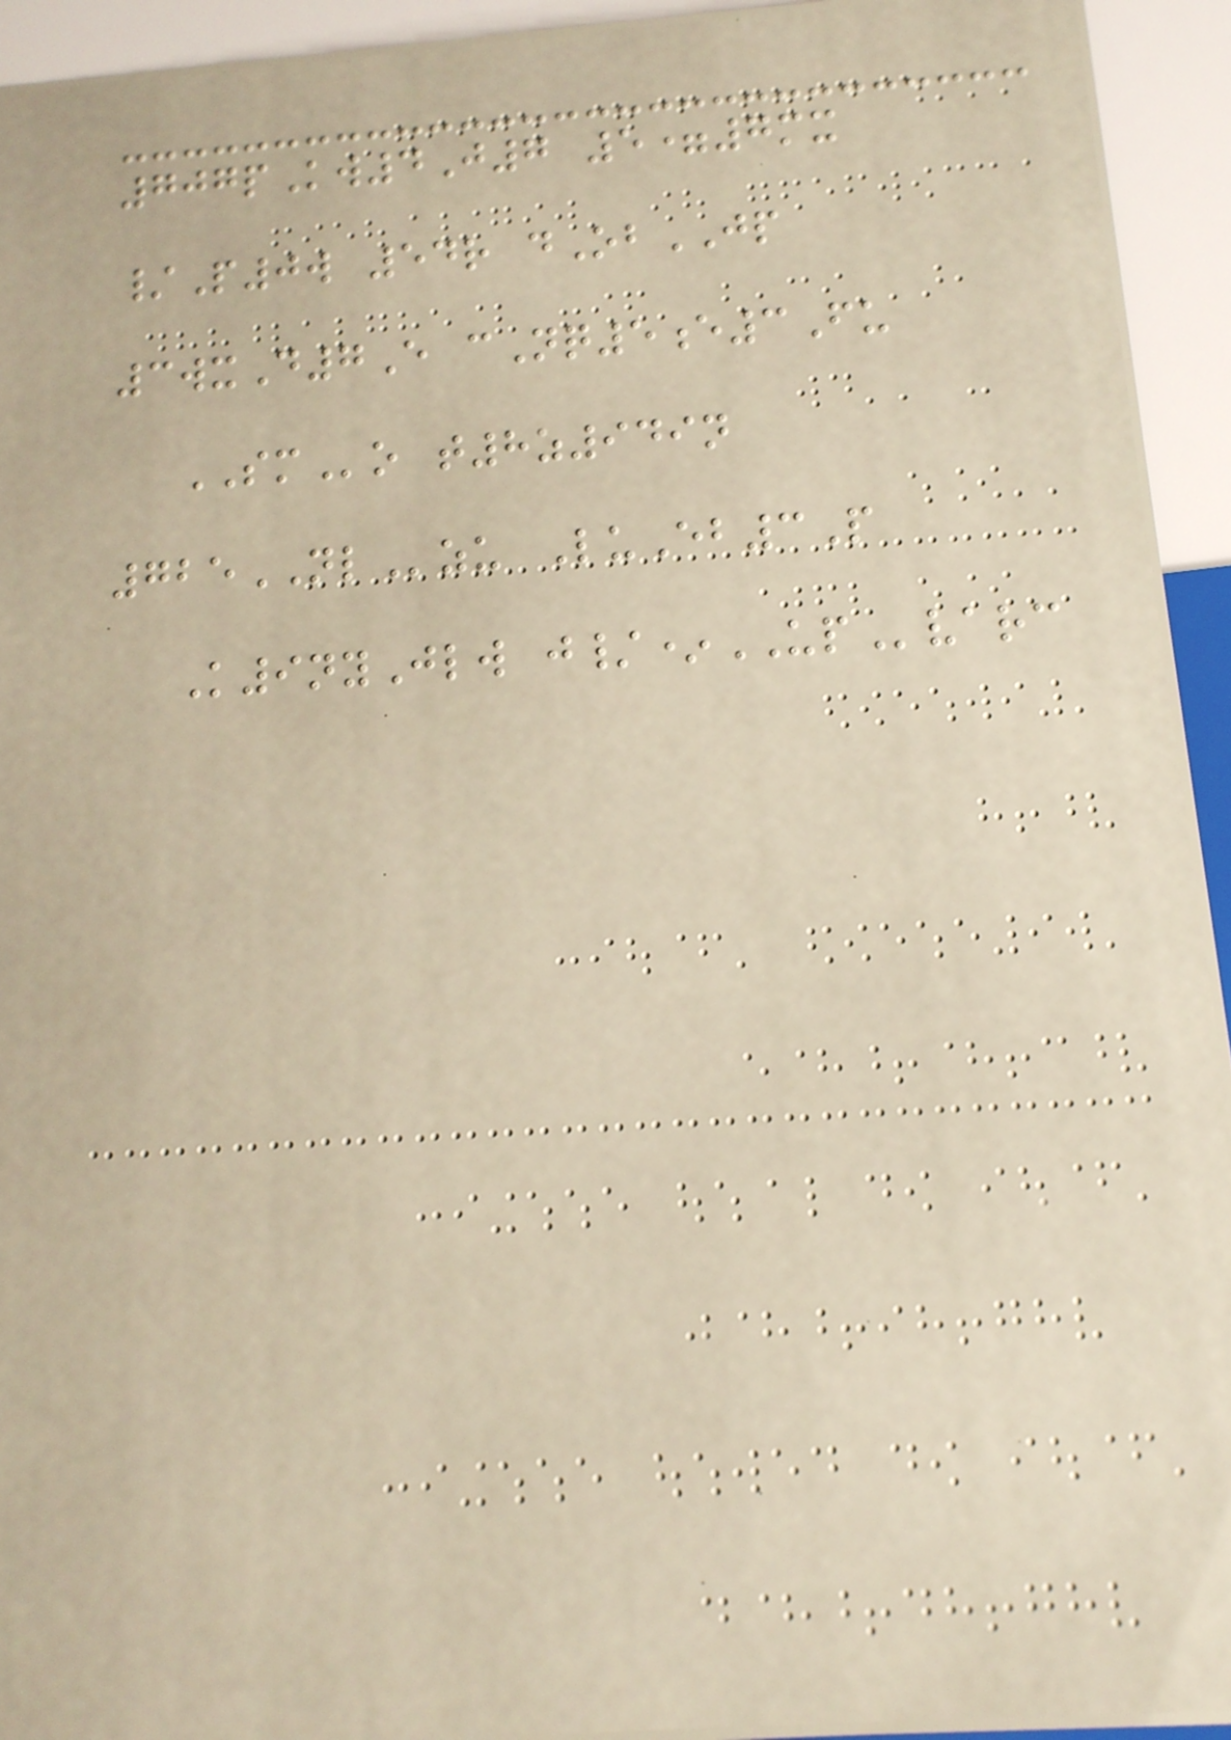707pKw4J7 5=7mx
/P0w 54r dObJP
3wxD7E cNq5e3Fu
SMo t8z949n
725NLzu LuEb3P
K9nyJlw j/*UPvarc
